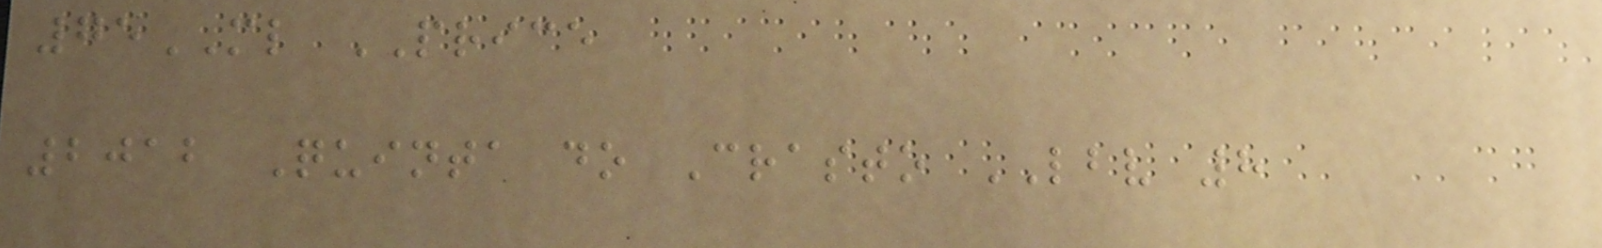75ML PRICE
2012 Quinta do Crasto LBV 8
